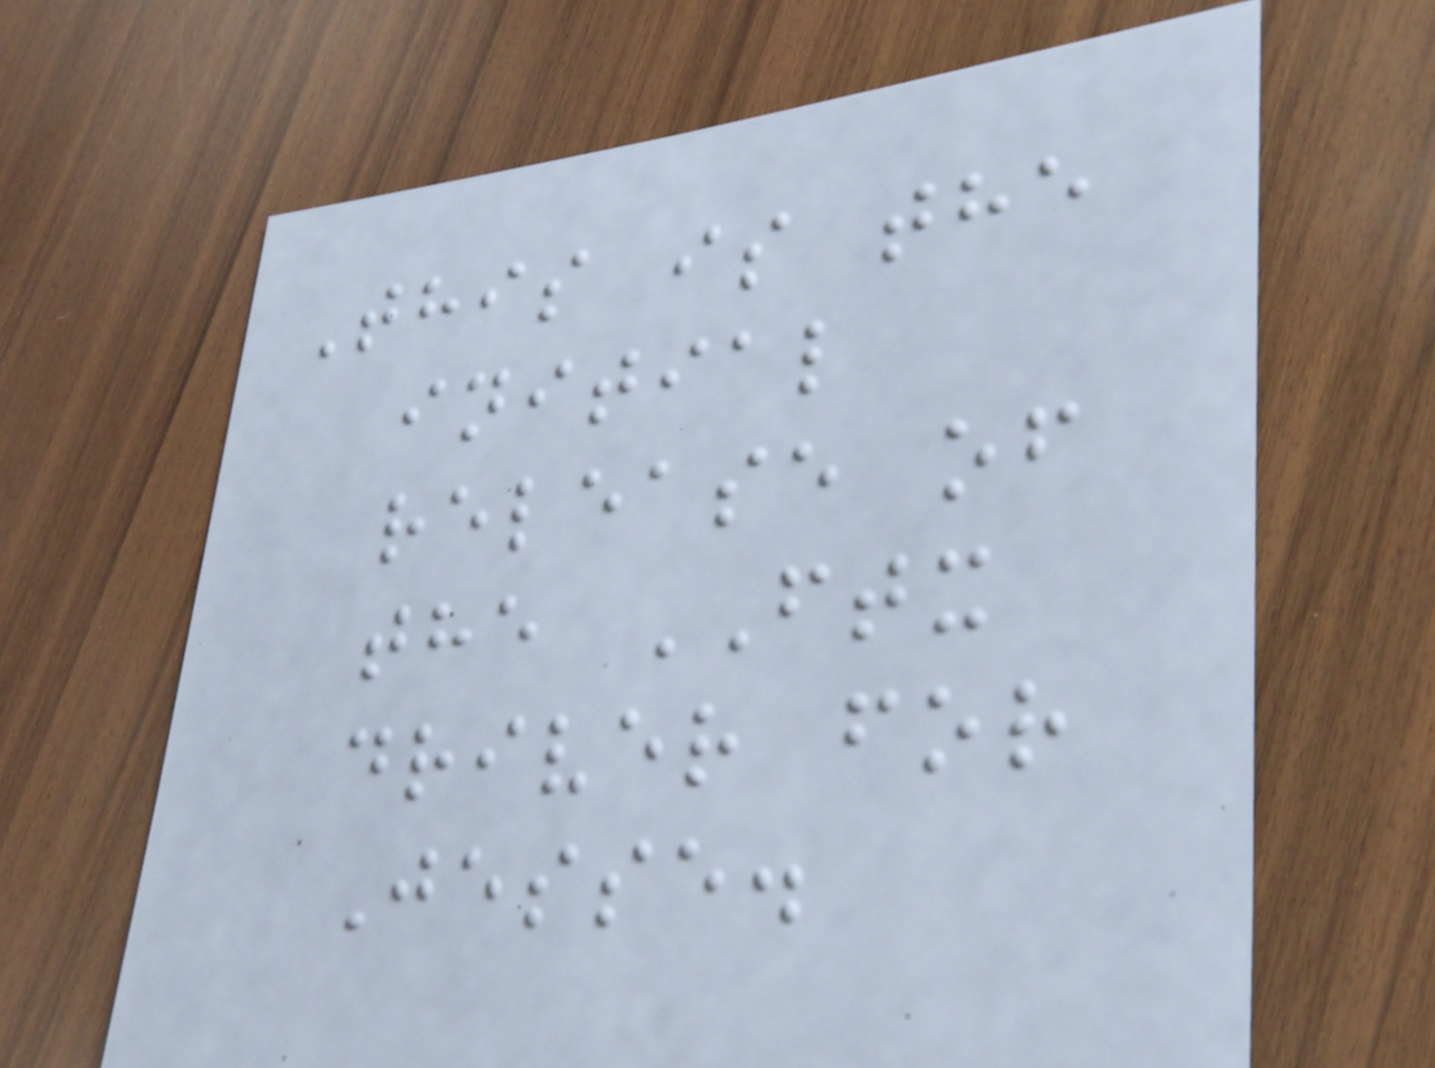This is the
initial
release of
the FTX
driver for
Jesse.
